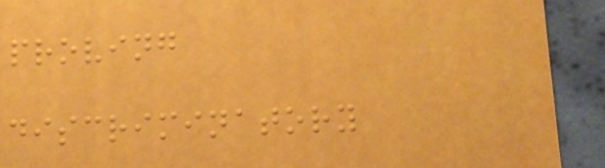proving
discriminatory
